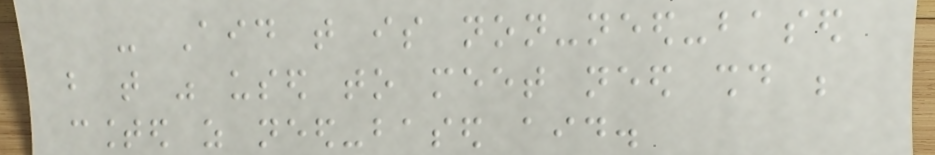- Aid that is non-need-based
but that was used to meet need should be
counted as need-based aid.
